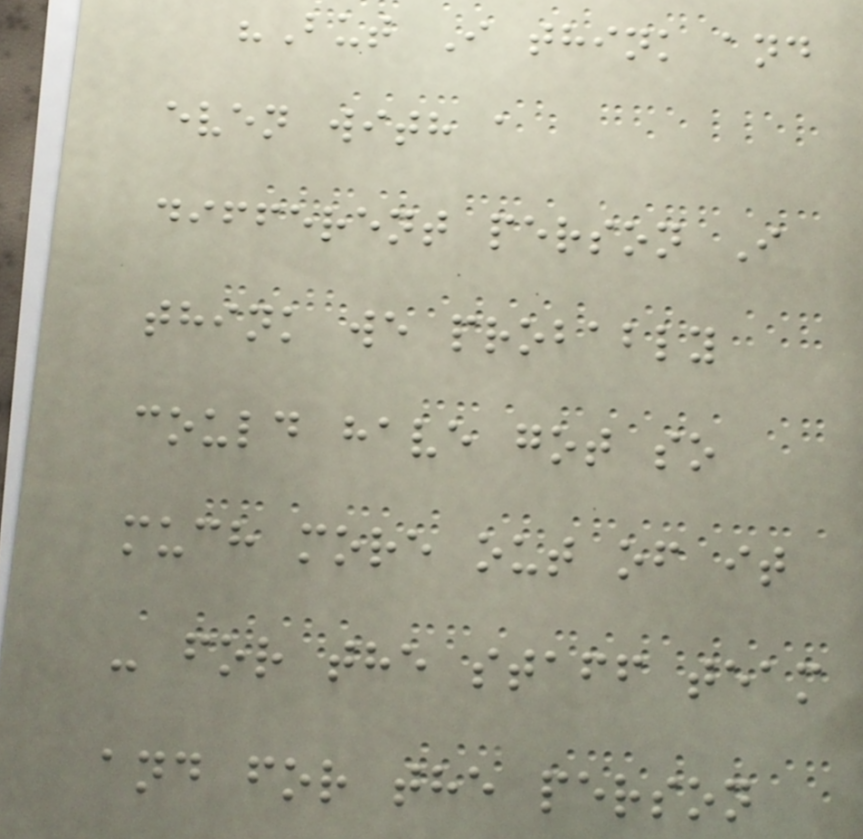"But I think and
even with a
different person I
think we probably
could have got so
much more out of it
- for the staff team
and for the person
